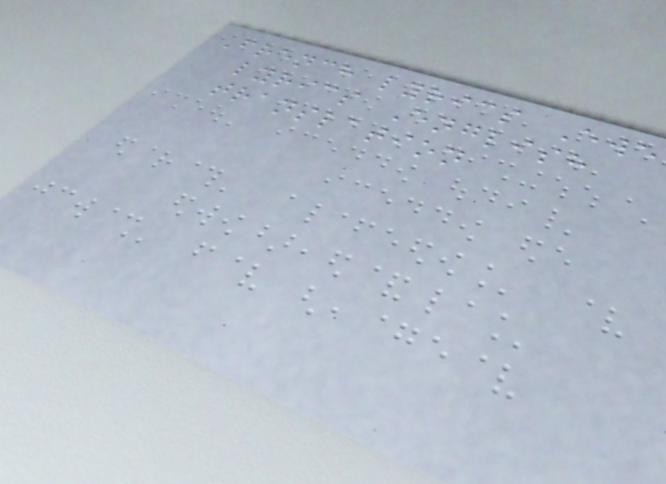French lyrics Ewe
lyrics English
translation
